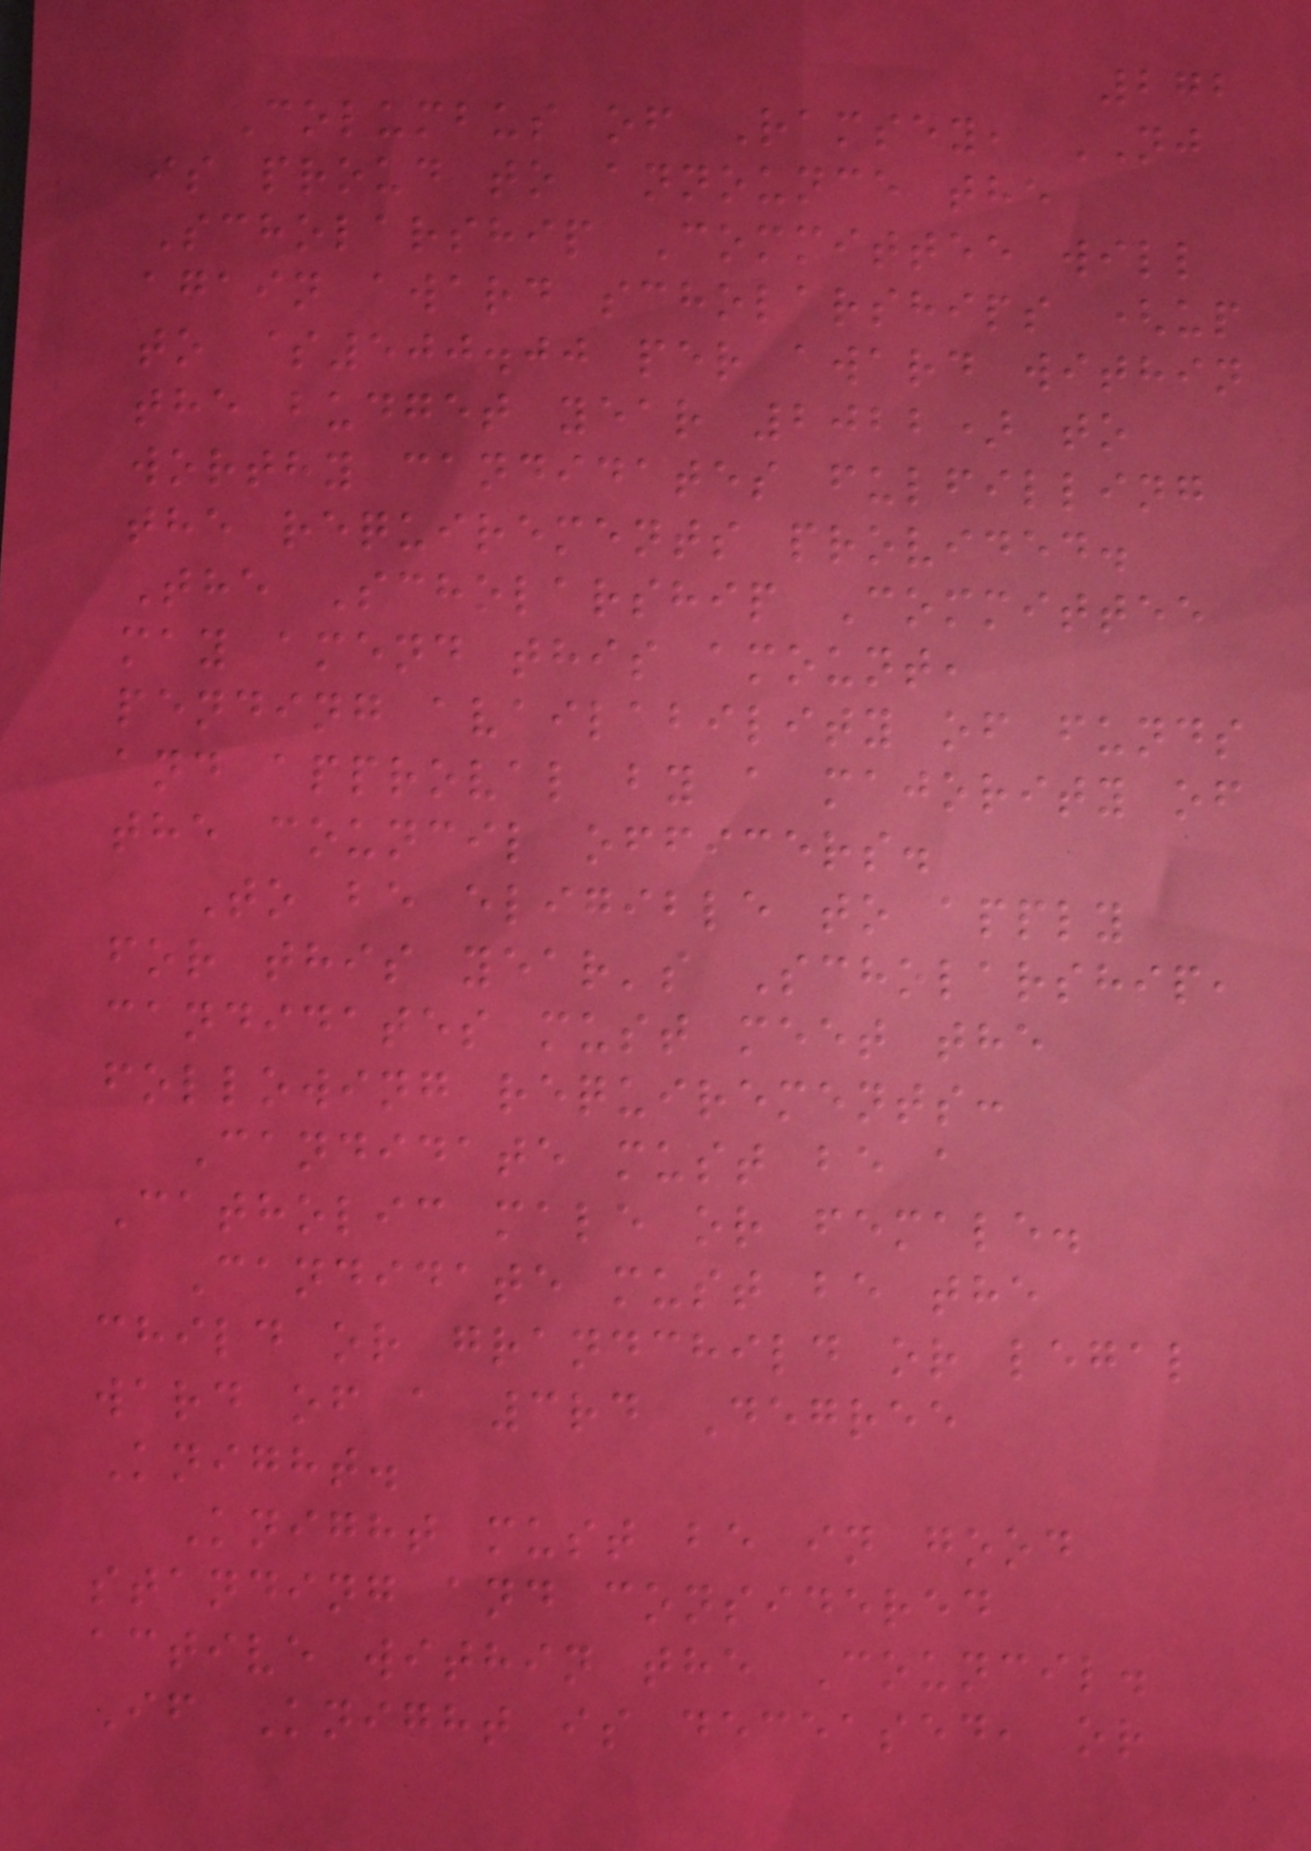272
Columbus of Ramsey, NJ
is proud to announce the
Scholarship Committee will
again award scholarships (up
to $500.00 per award within
the budget year 2022) to
worthy candidates fulfilling
the requirements provided.
The Scholarship Committee
may amend this amount,
pending availability of funds
and approval by a majority of
the council officers.
To be eligible to apply
for this year's Scholarship,
candidates must meet the
following requirements:
Candidate must be a
Catholic male or female.
Candidate must be the
child or grandchild or legal
ward of a 3rd Degree
Knight.
Knight must be in good
standing and considered
active within the Council.
If Knight is deceased, or
